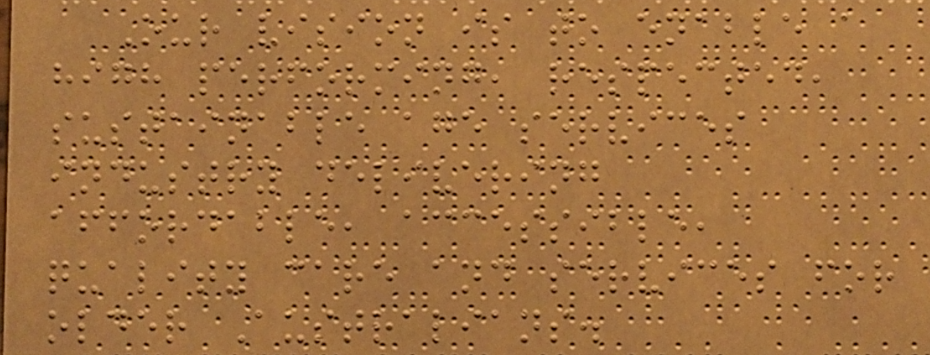Our vision is to enable a
high performing, respected,
sustainable age services
industry delivering
affordable, accessible,
quality care and services for
older Australians.
